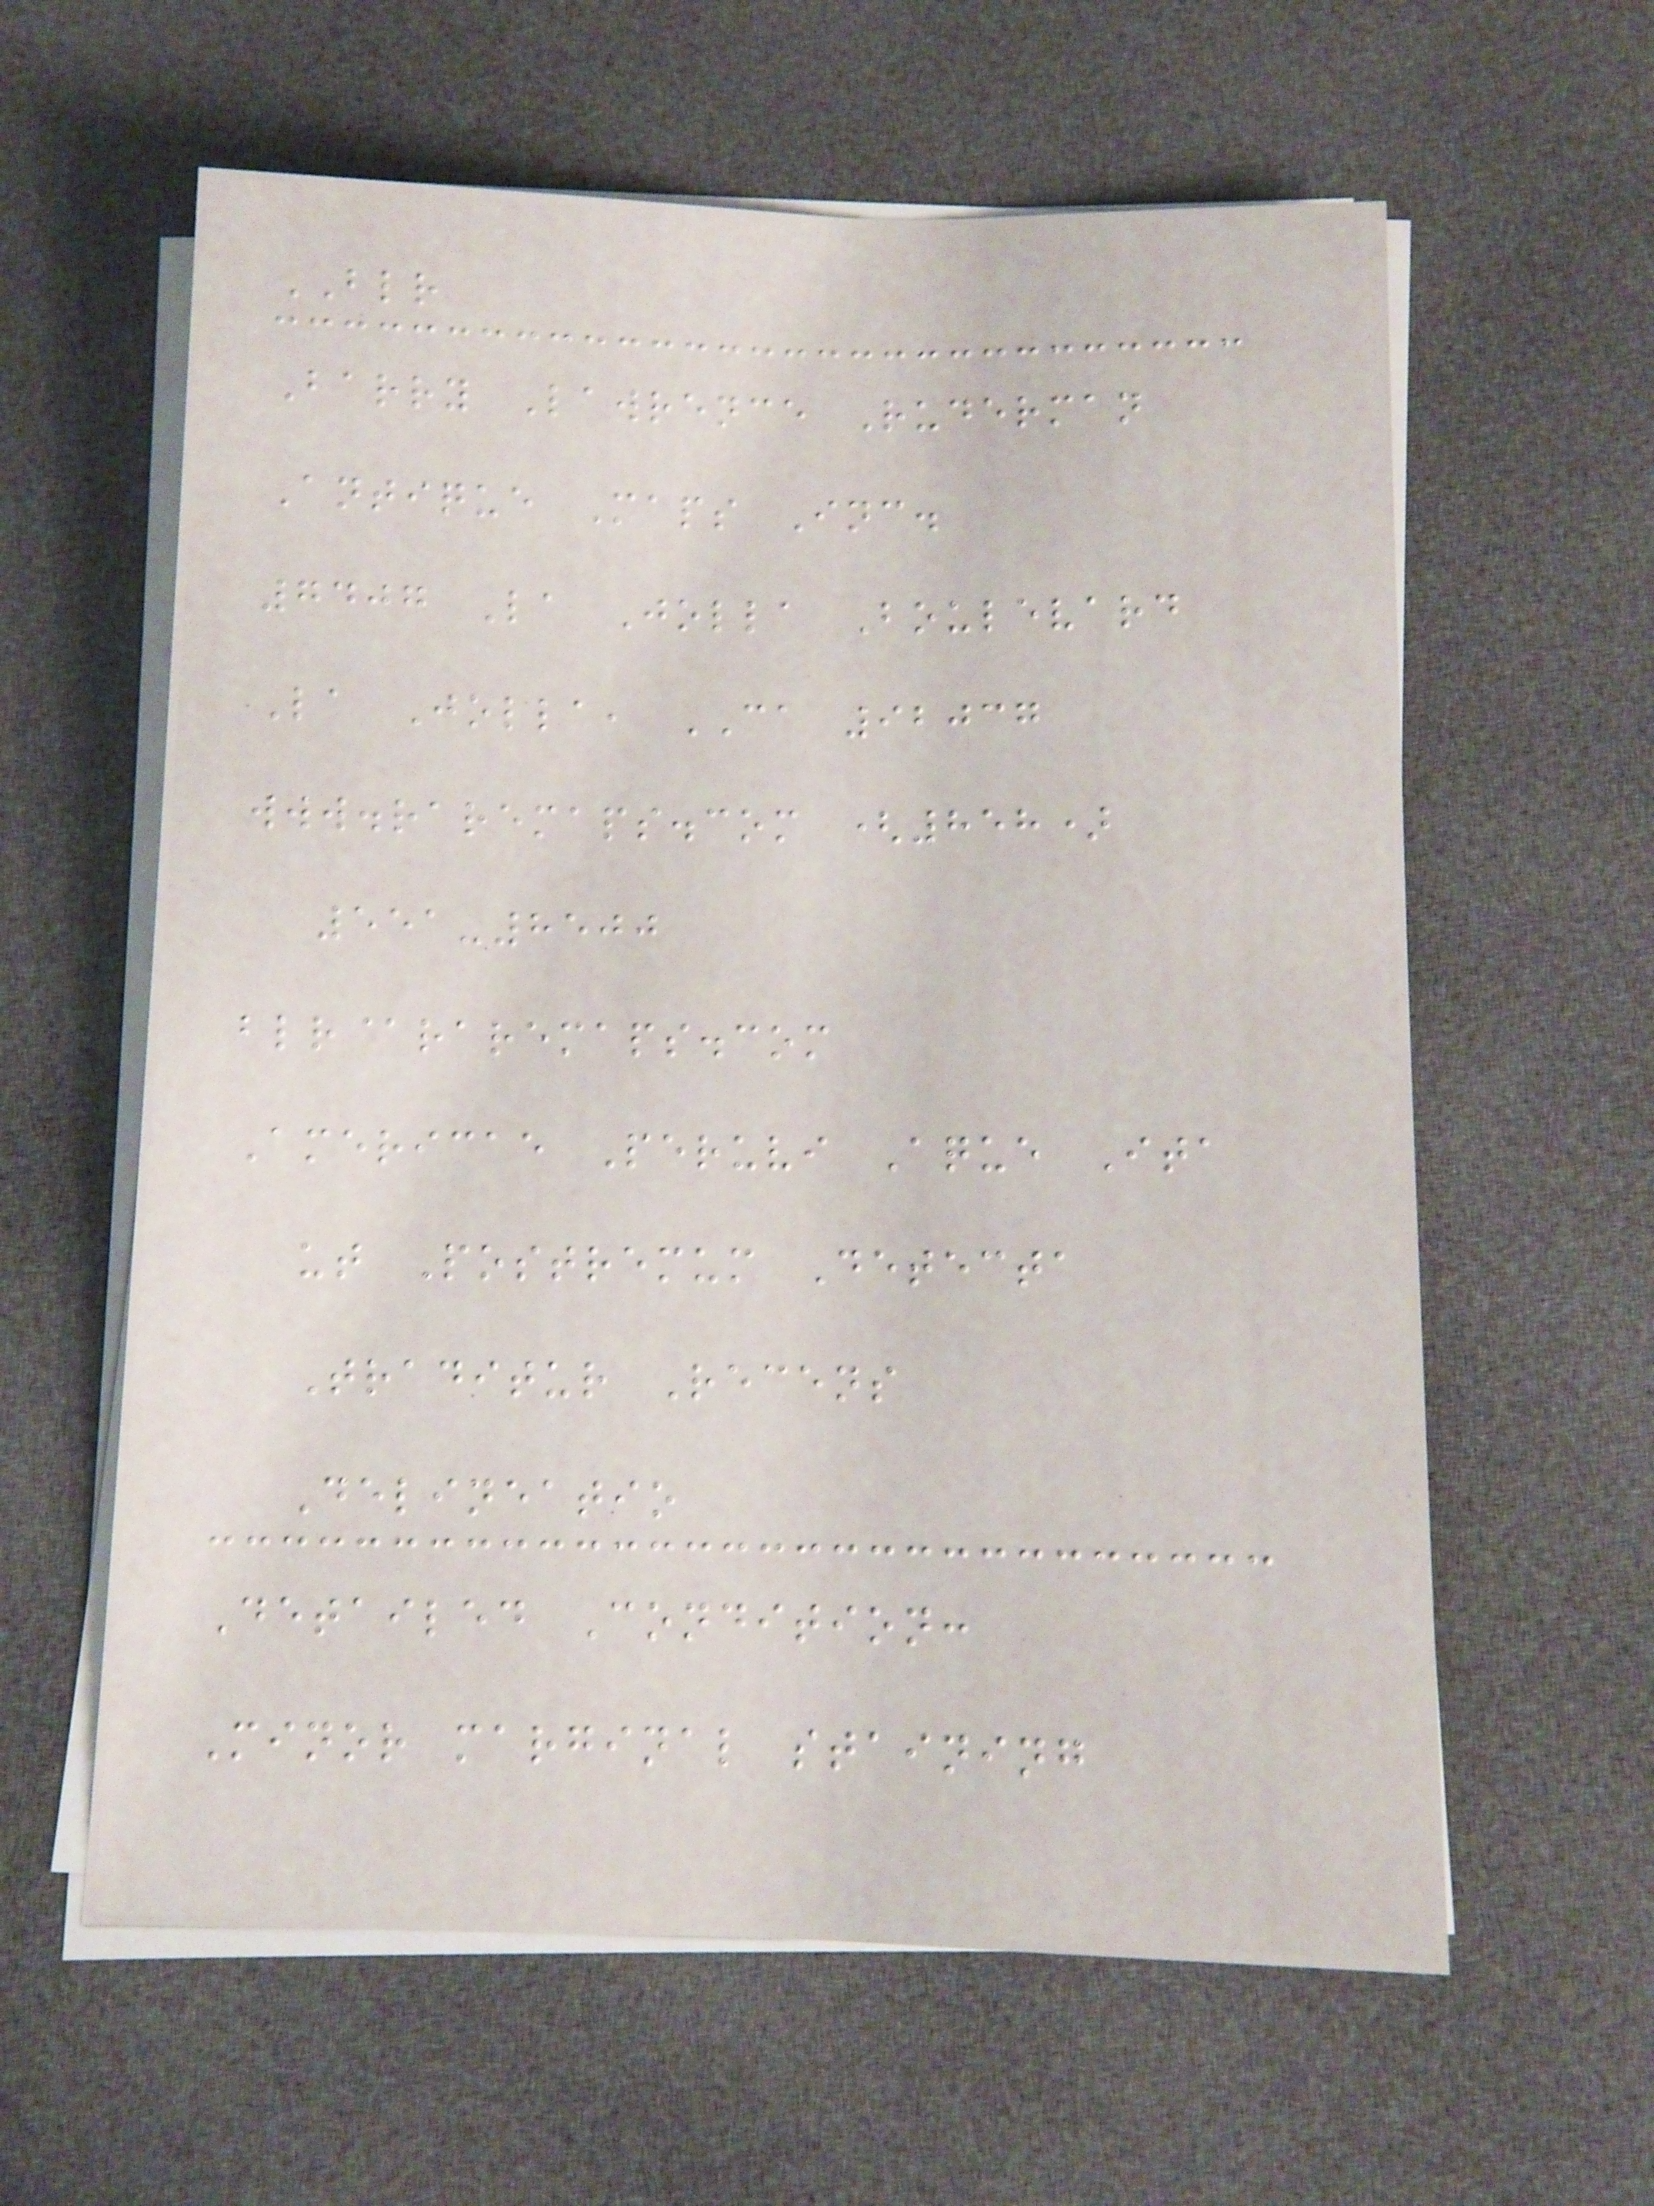BLR
Barry Lawrence Ruderman
Antique Maps Inc.
7407 La Jolla Boulevard
La Jolla, CA 92037
www.raremaps.com (858)
551-8500
blr@raremaps.com
Americae Peruvi Aque Ita
ut Postremum Detecta
Traditur Recens
Delineatio
Detailed Condition:
Minor marginal staining
